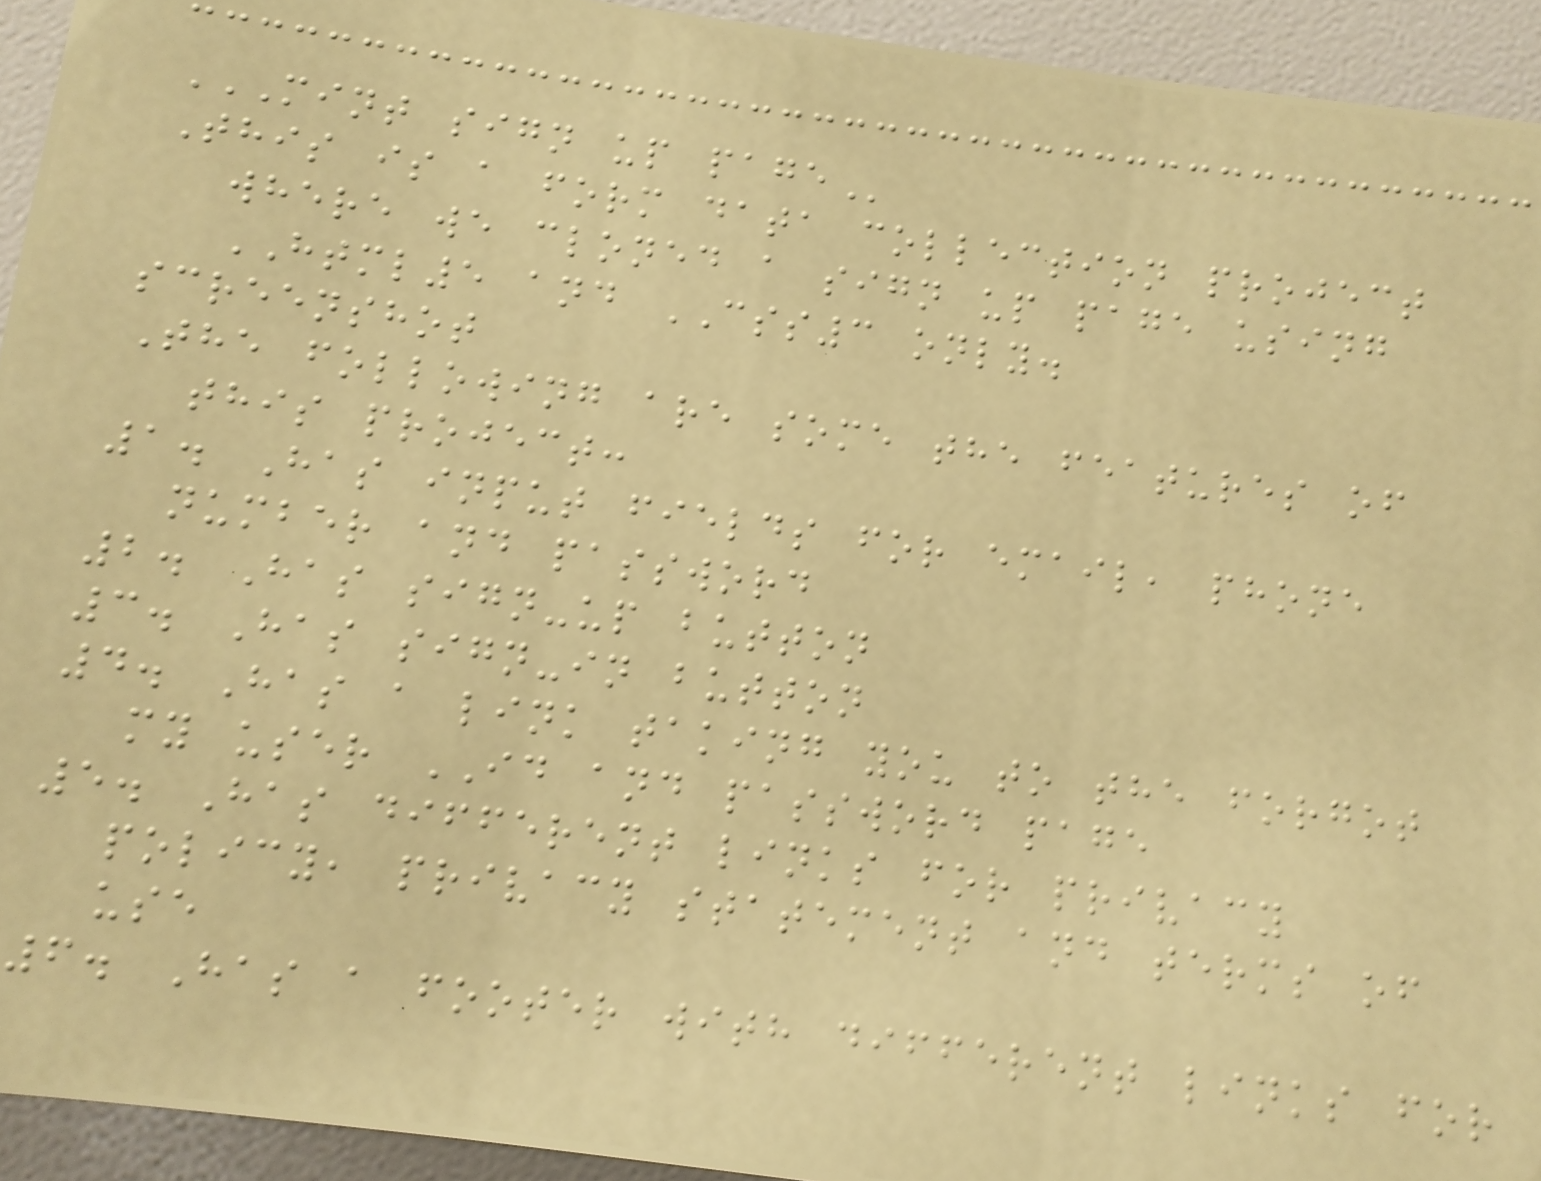MINT SIGN UP PAGE
This is a form data collection project
where we cloned a sign up page using
HTML5 and CSS3 only.
screenshot
The following are some the features of
this project:
1. Has input fields for email, phone
number and password
2. Has sign-up button
3. Has sign-in button
4. Has a link taking you to the forgot
my user ID and password page
5. Has different links for privacy
policy, privacy statement and terms of
use
6. Has a footer with different links for
